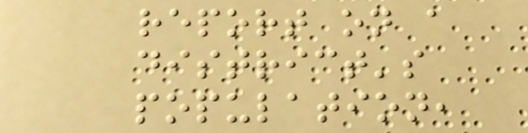report on a
district's
population,
